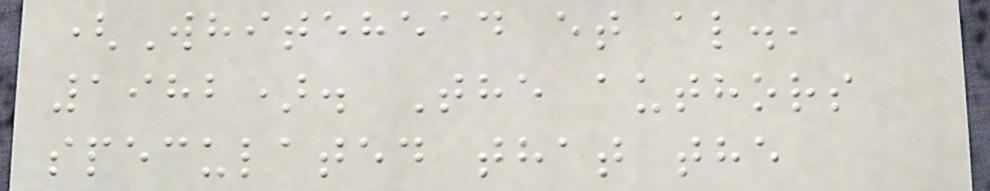(Whitehead et al.,
1982). The authors
speculated that the
